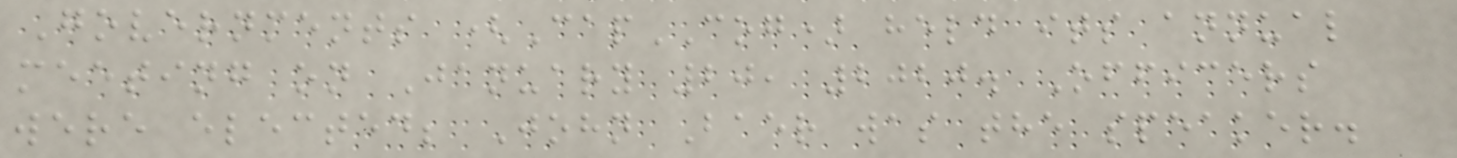Governments (CapCOG) held its annual
meeting on January 20, 2020. Officers
were elected; John Baer was the speaker.
